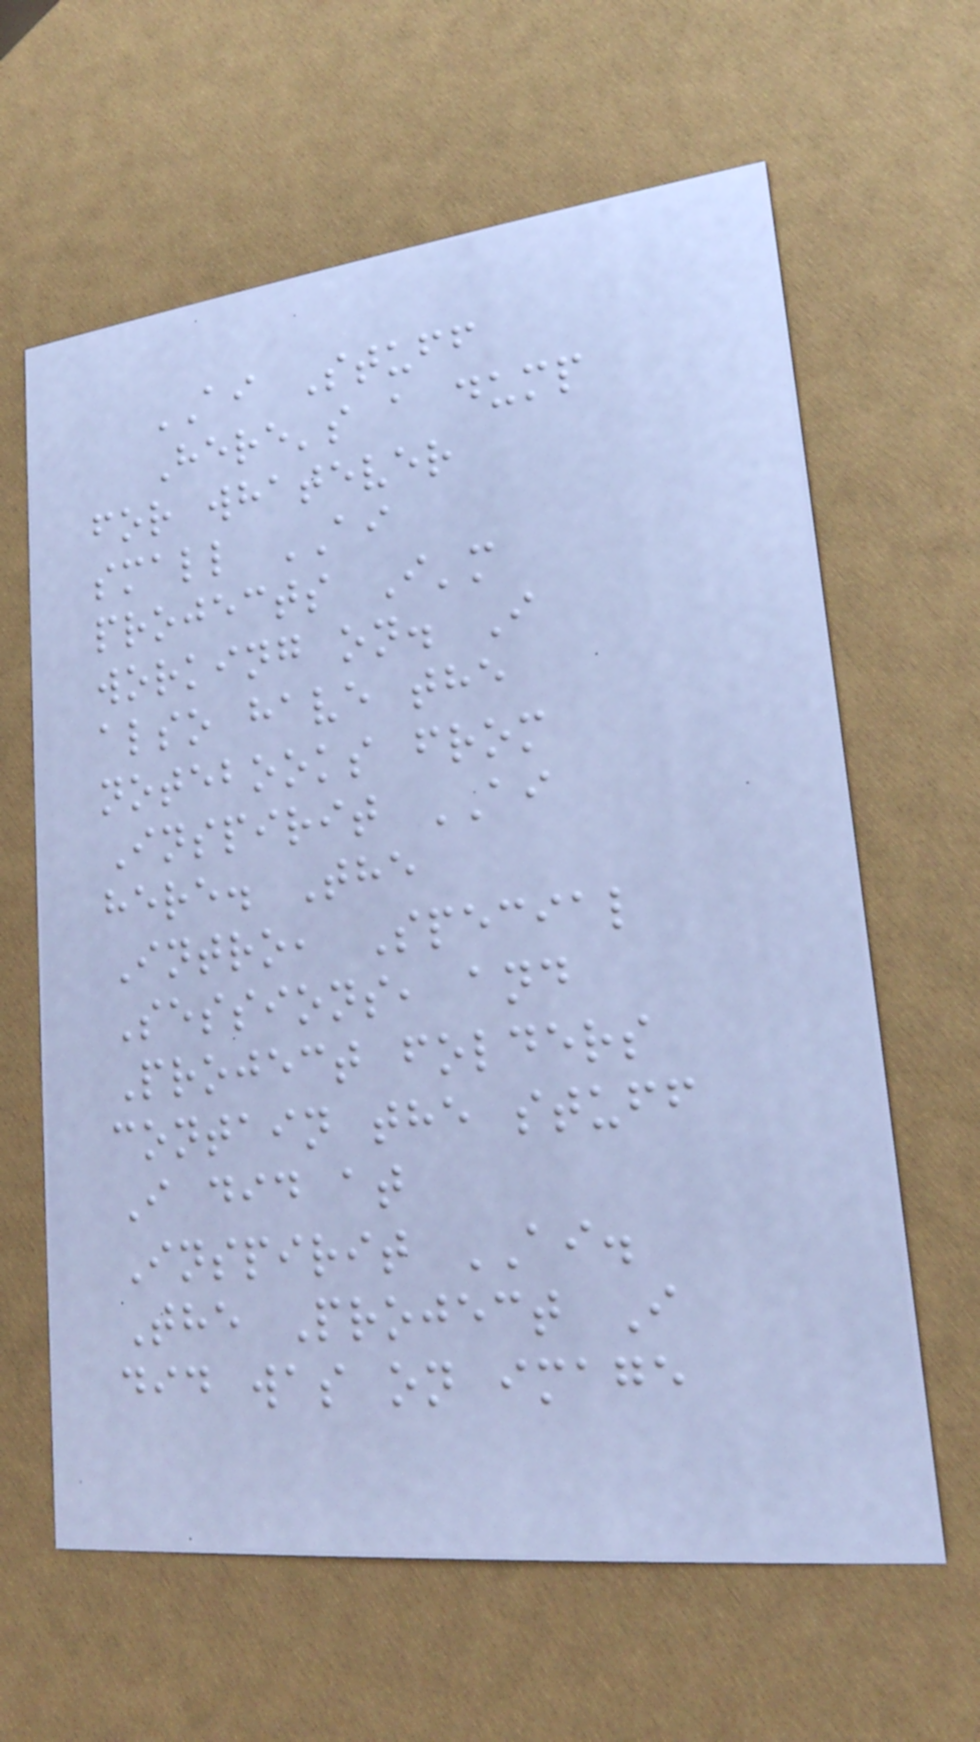AI Stuff
Here's a dump
for whatever
small AI
projects I'm
working on. I
also have the
notebooks from
Inspirit AI
here. The
Intro, Special
Sessions, and
Project folders
contain the stuff
I did at
Inspirit AI.
The Project I
did was on image
